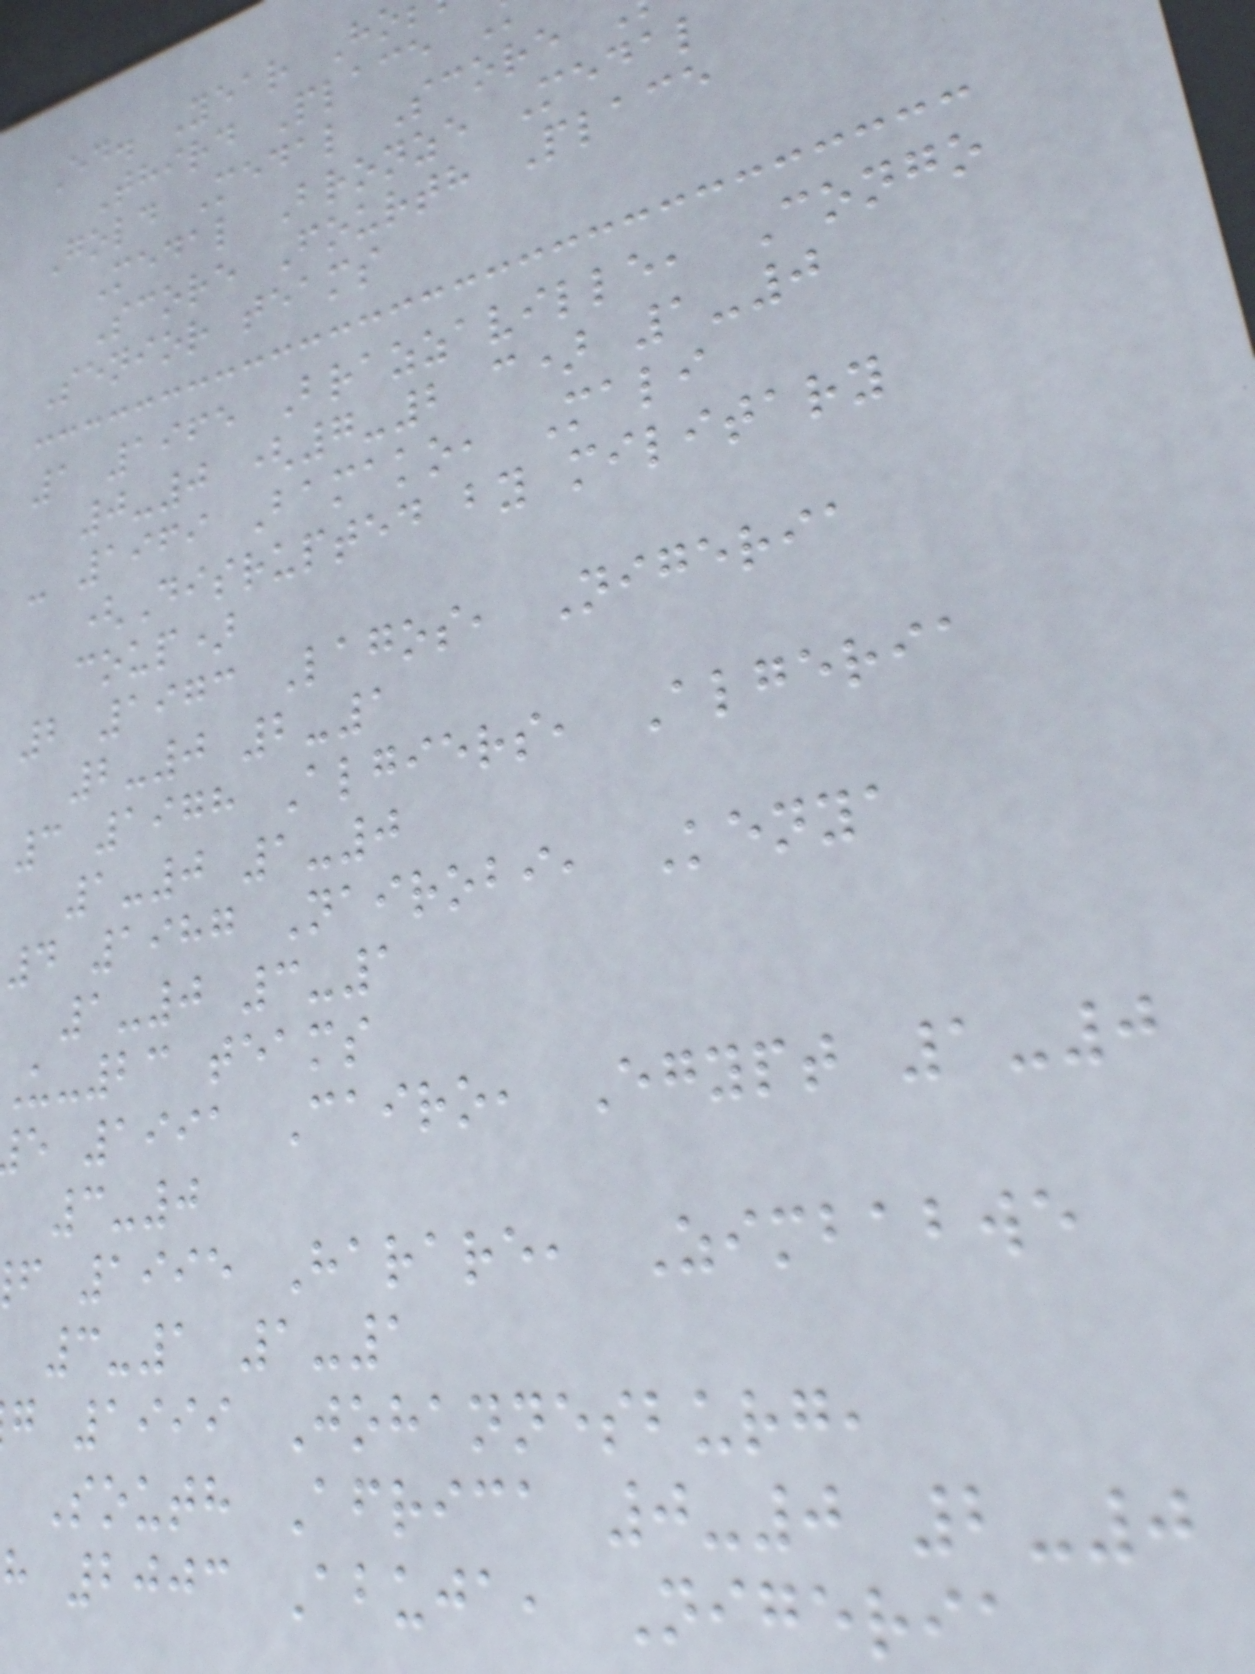Ed. Year Ho
Third Place
Gold Medal Score
Medal Bronze Medal
Score Fourth Place
Senior teams
1 1965 Brazzaville, Congo
0-0 (7-2 c) 1-0
- 1969 Bamako, Mali
(Disrupted by military
coup)
2 1973 Lagos, Nigeria
2-0 2-1
3 1978 Algiers, Algeria
1-0 1-0
4 1987 Nairobi, Kenya
1-0 3-1
u-23 teams
e 1991 Cairo, Egypt 1-0
3-0
f 1995 Harare, Zimbabwe
3-1 1-1
g 1999 Johannesburg,
South Africa 0-0 2-0
h 2003 Abuja, Nigeria
